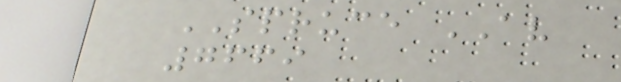SPRUCE AV
7669
